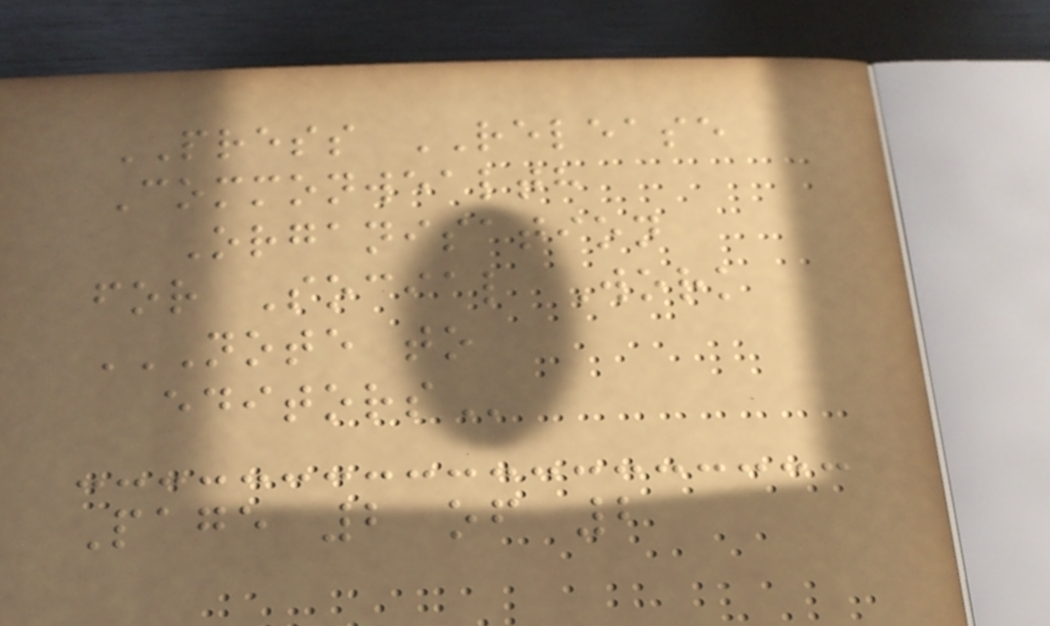PRESS RELEASE
Commonwealth
Organisation
for Social Work
NOTE TO
EDITORS
Page 2 of 2
